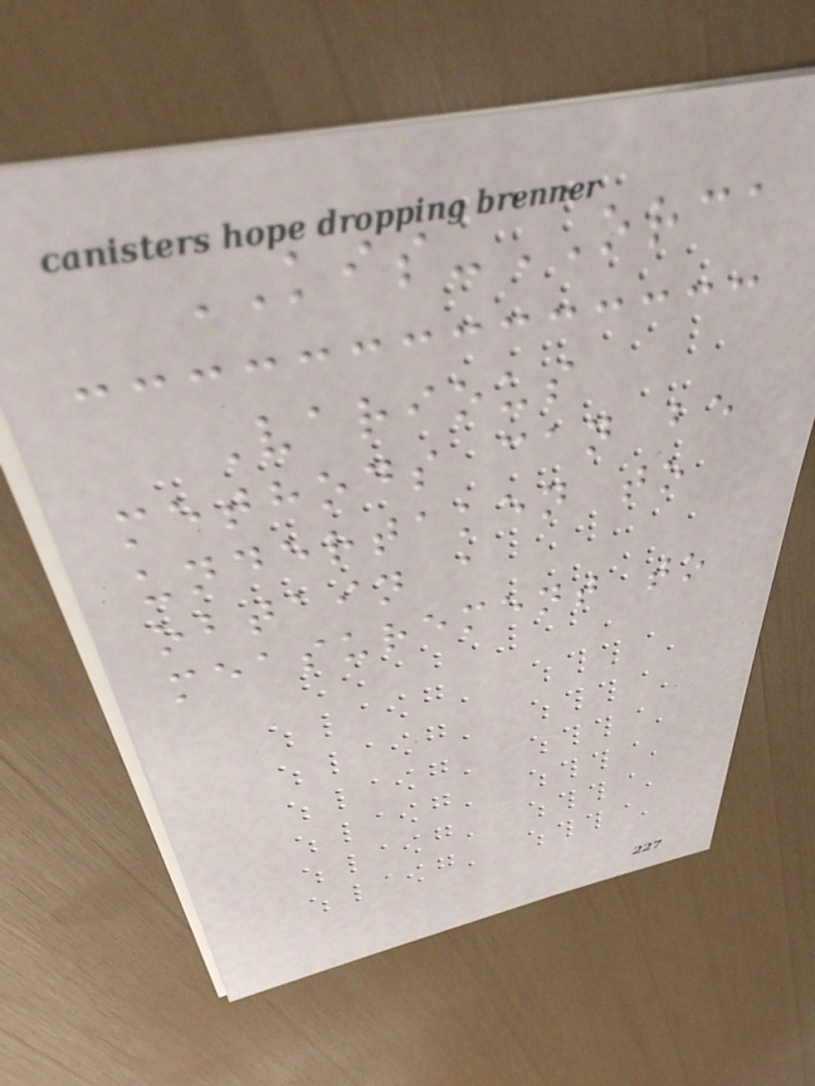KIS-ORCA
Various
methods can be
undertaken to
obtain a
measurement to
